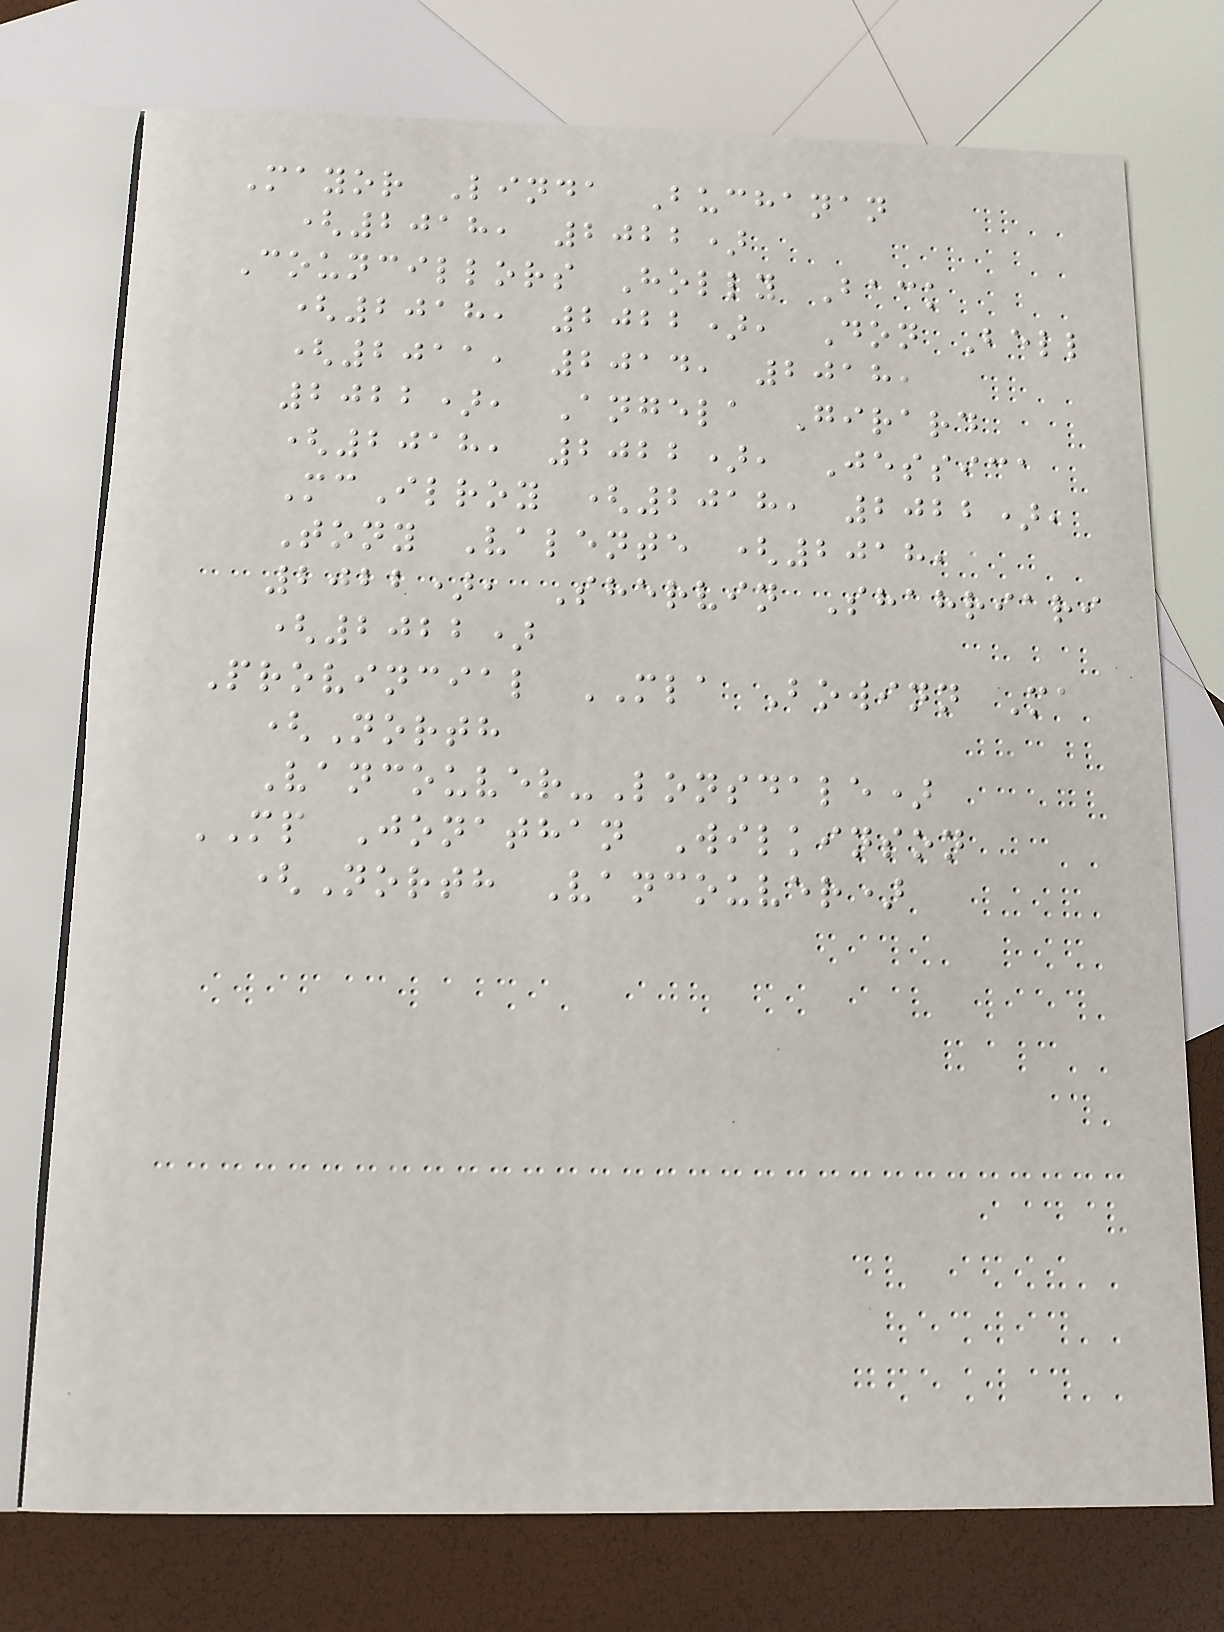Mayor Linda Buchanan
(2018, 2022)
Councillors Holly Back
(2018, 2022), Don Bell
(2011, 2014, 2018,
2022), Angela Girard
(2018, 2022), Jessica
McIlroy (2018, 2022),
Tony Valente (2018,
2022), Shervin Shahriari
(2022)
Provincial MLA Bowinn Ma
(North
Vancouver-Lonsdale)
MP Jonathan Wilkinson
(North Vancouver)
